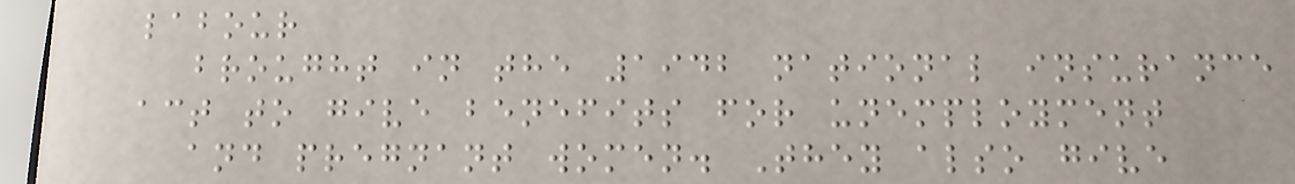labour
brought in the 1942 national insurance
act to give benefits for unemployment
and pregnant women. They also give
